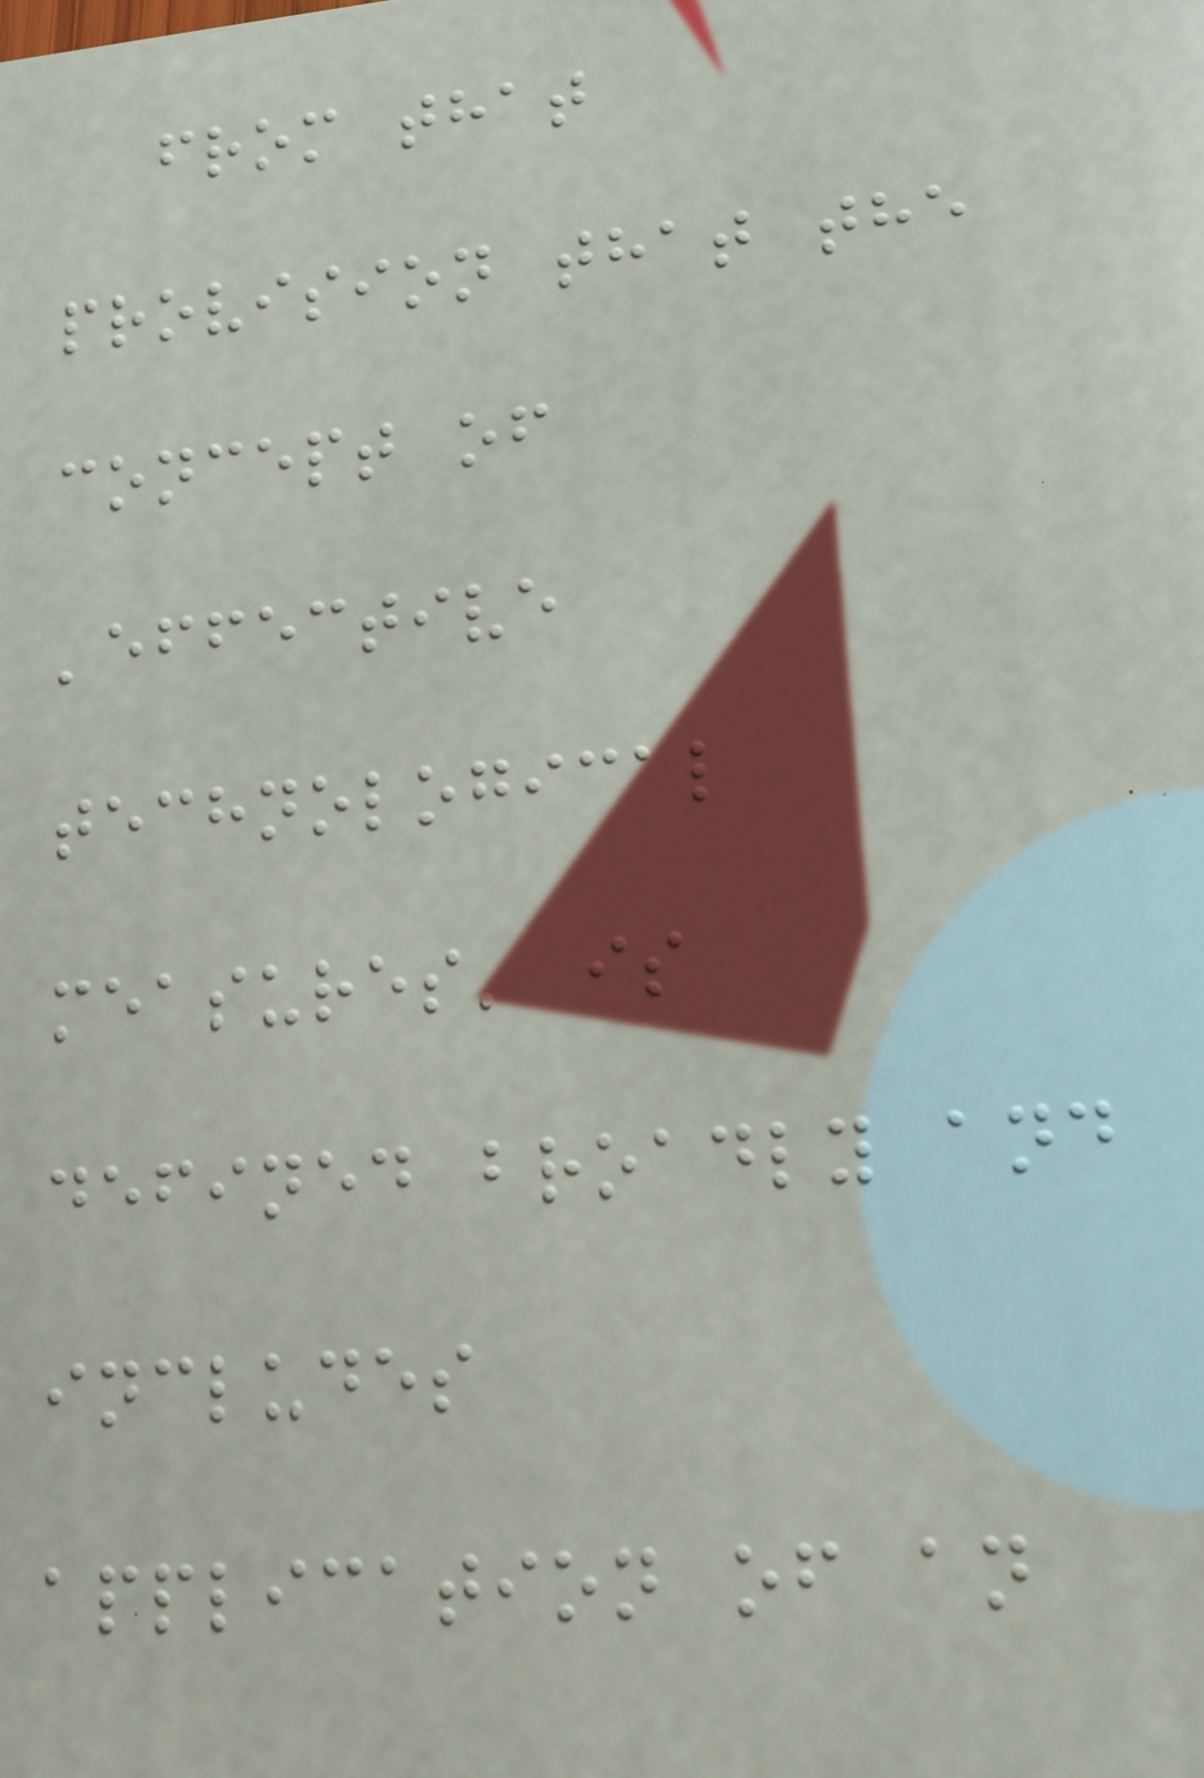from that
provision that the
concept of
'effective
technological
measures' is
defined broadly and
includes
application of an
